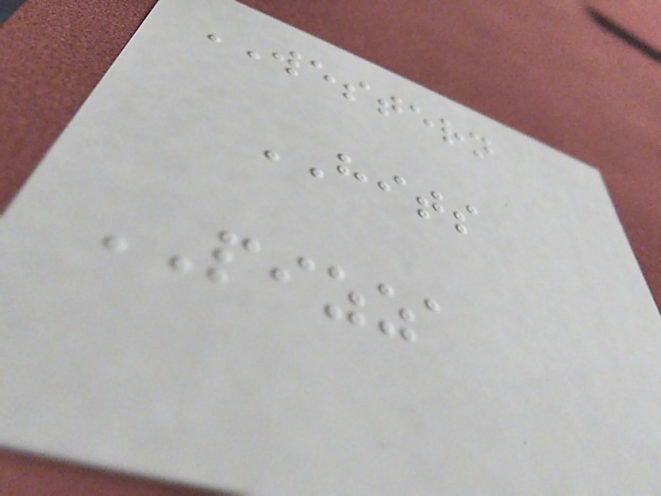WESTERN
HITS
PIZZA
